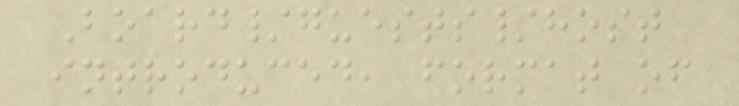Board/guests/host
introduced, format of
